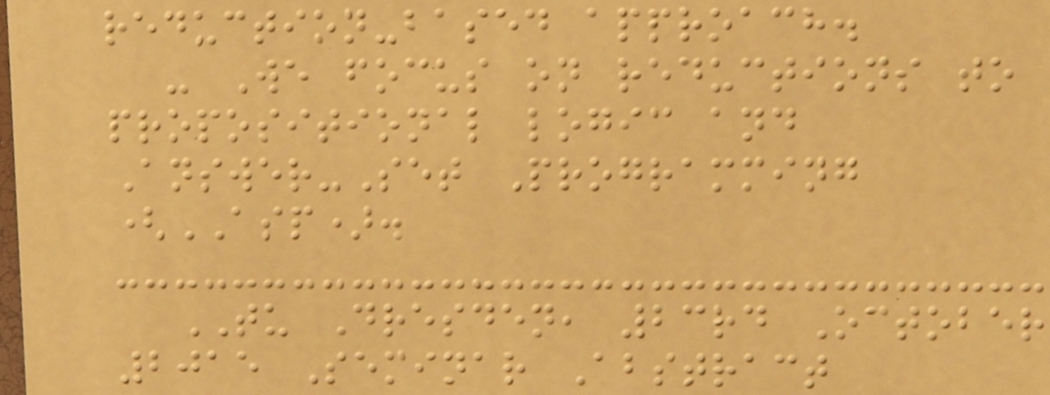reduction-based approach.
- We focus on reductions to
propositional logic and
Answer-Set Programming
(ASP).
TU Dresden, 23rd October
2015 Seminar Abstract
